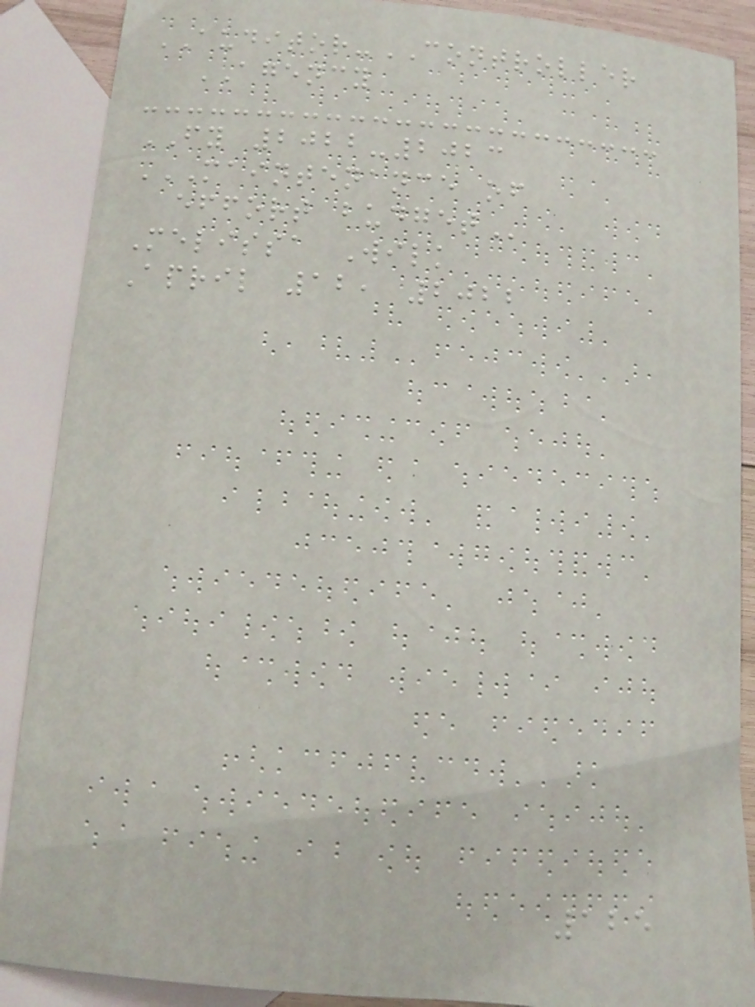AUDITOR-CONTROLLER
AGENCY
FY 2022-2023
MAINTENANCE OF
EFFORT BUDGET
Melissa Wilk
April 12, 2022
125
